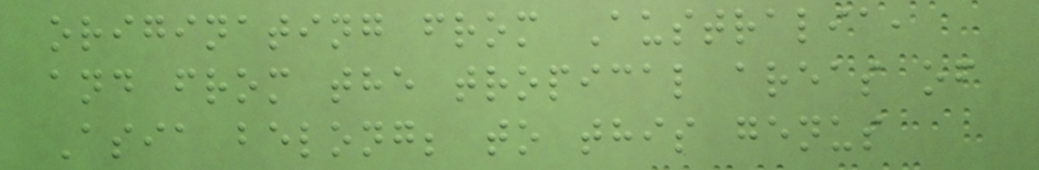originating from Australia,
and from the tropical areas of
Asia belong; to this genus
